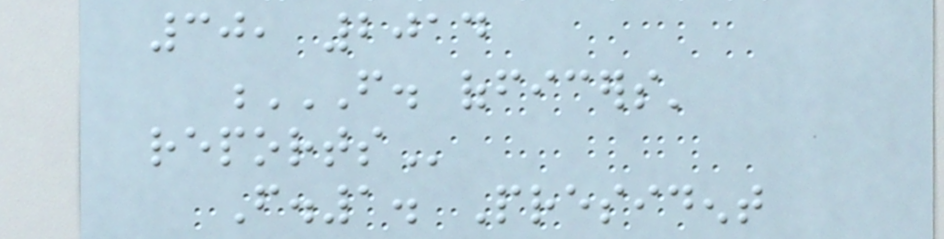30, 2014
F. OFFICERS'
REPORTS
F.1. President
